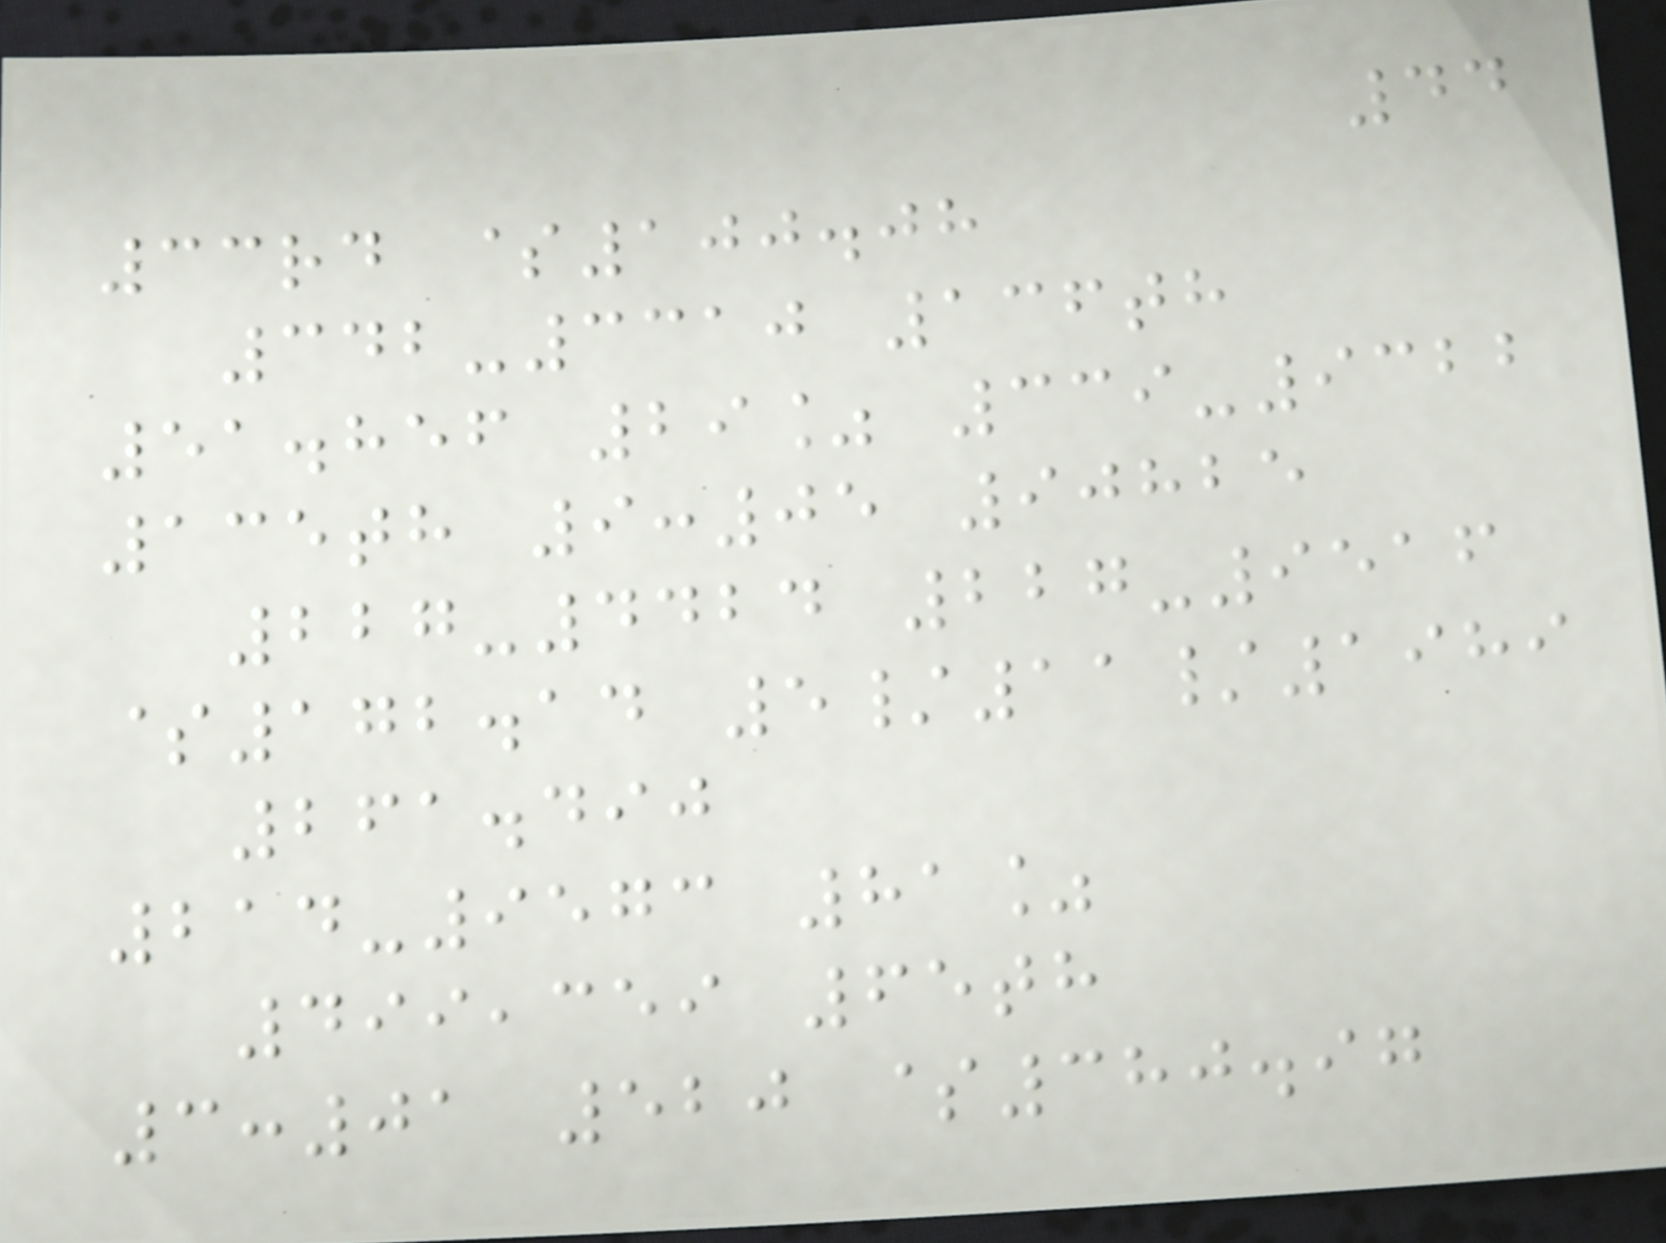44
33rd $100.08
342-3310 136th
51.856 29% 339-9322
135th 9:05 90825
227-4424 227-9516
$172.14 5/11/1989
261.490
214-9573 81%
499,359 65th
3:01 520 $380.97
